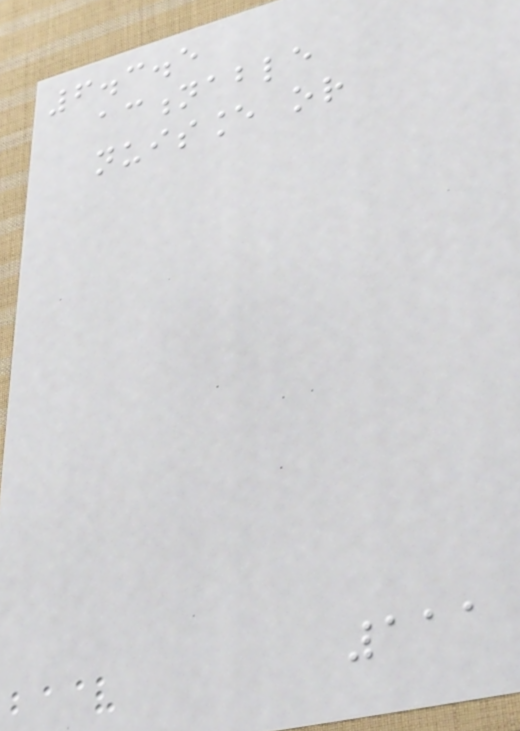6.3.5
actionable
nuisance or
111
